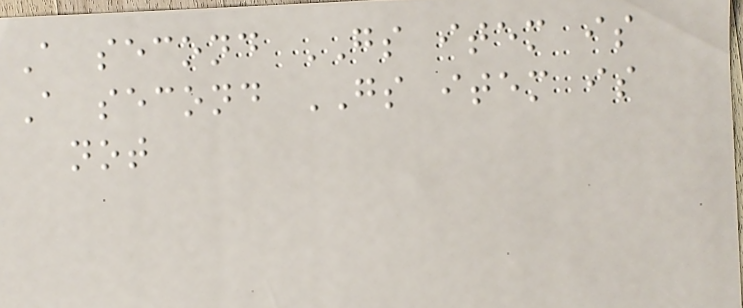A second GS item is
A second GS item is
not
